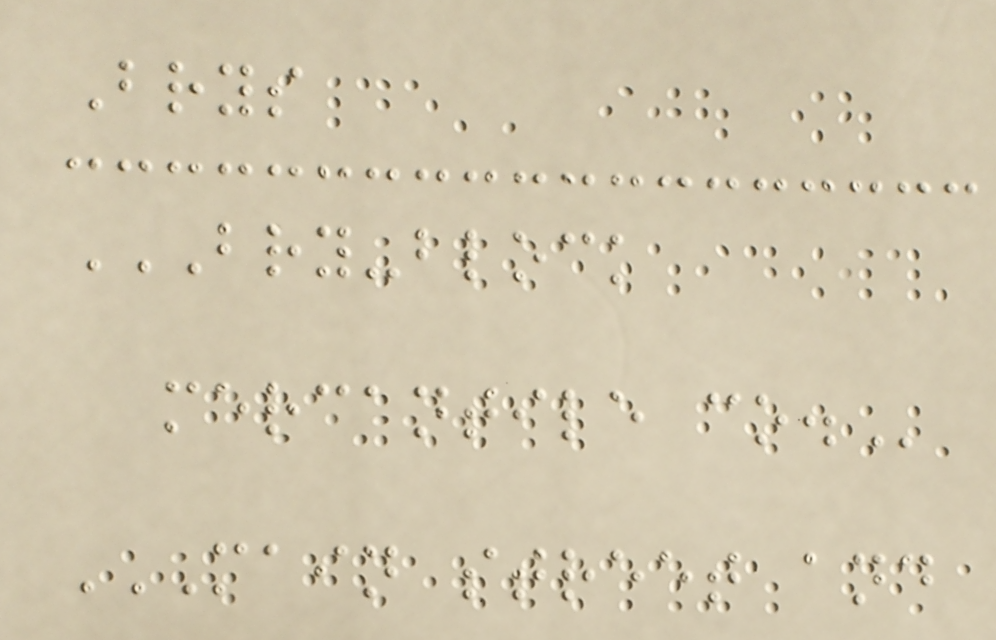Brys
BRY-BLOCK
MERCANTILE CO.
MAIN STREET AND
